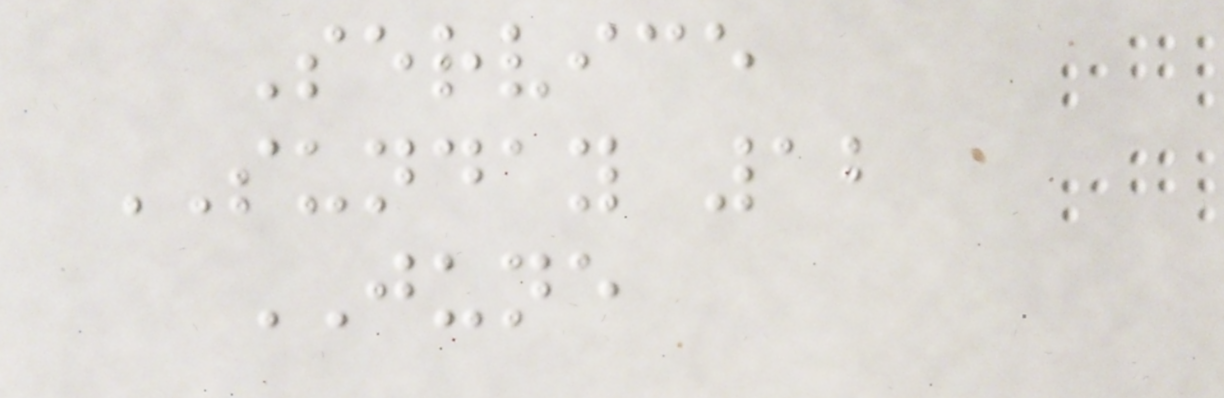Service
SUNDAY 12
JUNE
